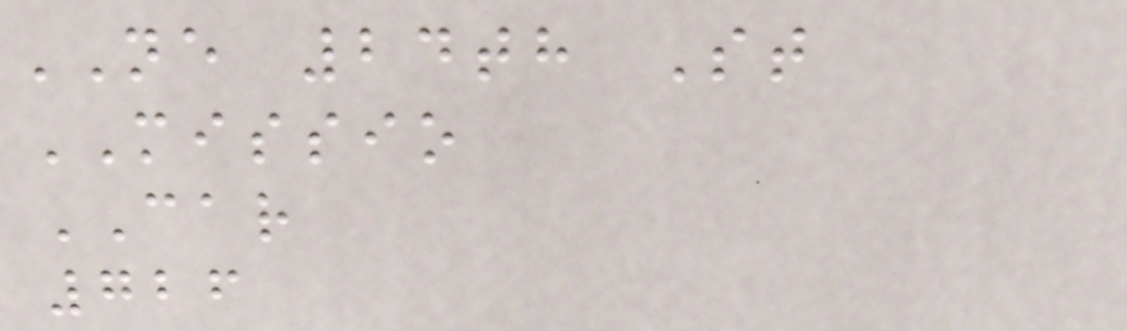NE 24th St
MISSIO
CAR
726
